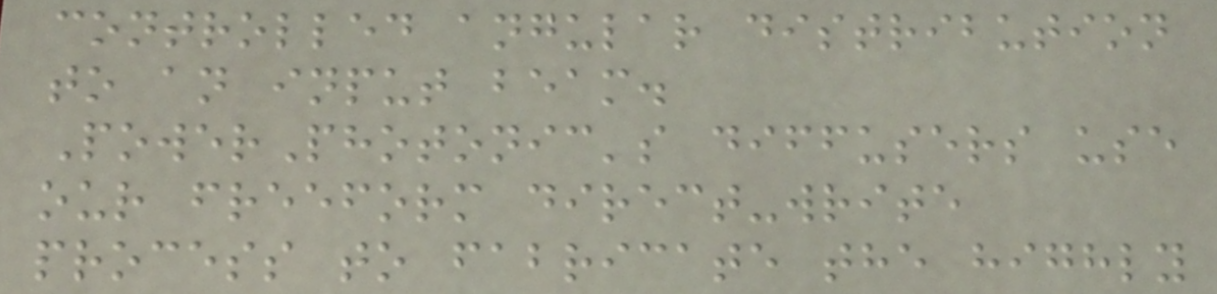controlled angular distribution
to an input beam.
PowerPhotonic's diffusers use
our freeform direct-write
process to fabricate the highly
